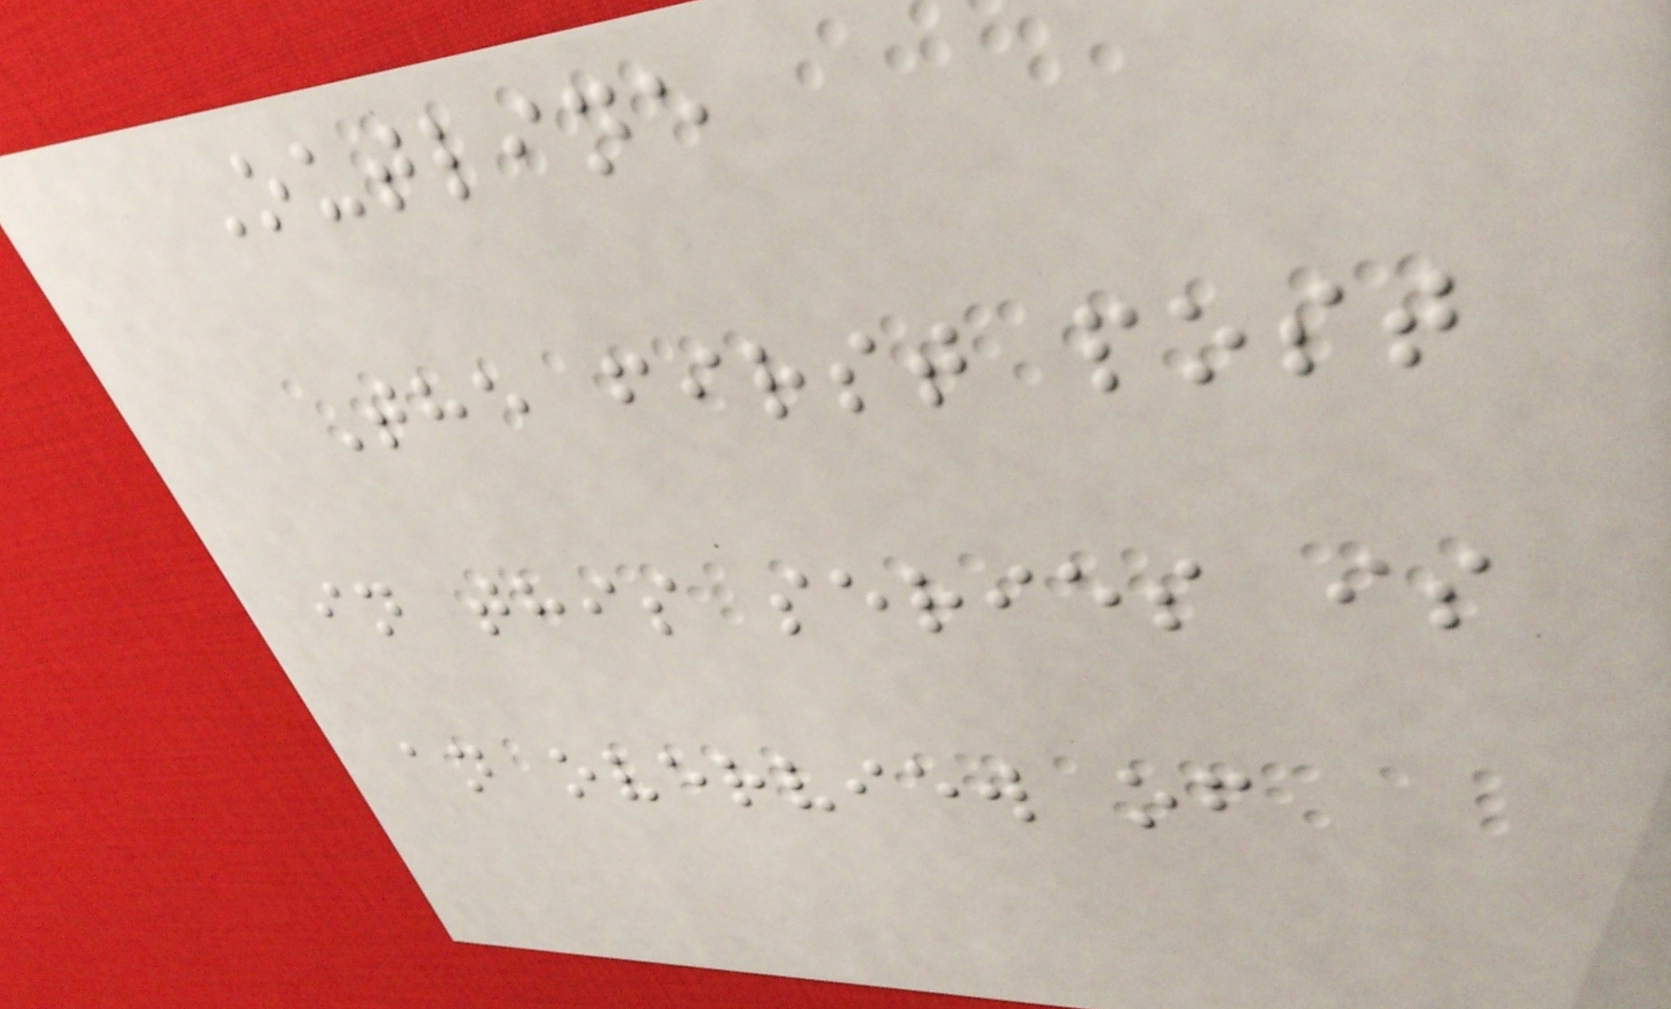Outline
The first post
in this series is
an overview of
